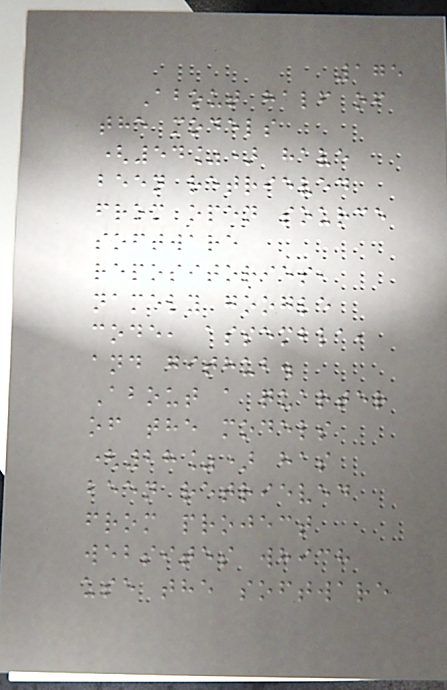175
About half of
the models
(54%) have
been retrieved
from open source
software
repositories,
namely google
code, assembla,
and github.
About a quarter
of the models
(28%) has
been retrieved
from project
websites which
use the software
